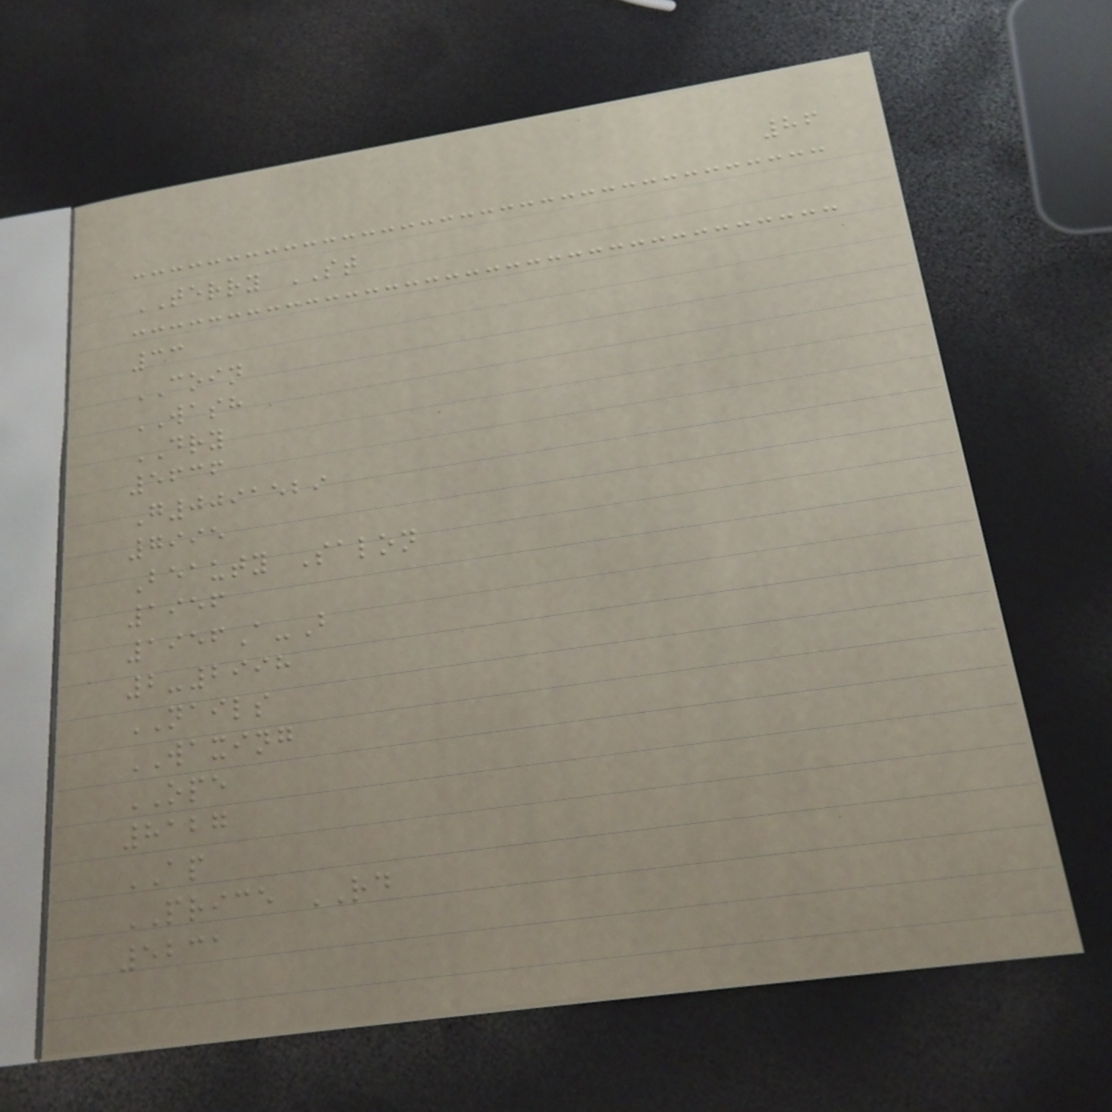86
TERRY ST
33
COIN
WASH
DRY
5636
G0091529
7995
Beauty Salon
1956
1956A-B
2-2998
NAILS
WAXING
OPE
8127
AP
PRICE RD
5231
